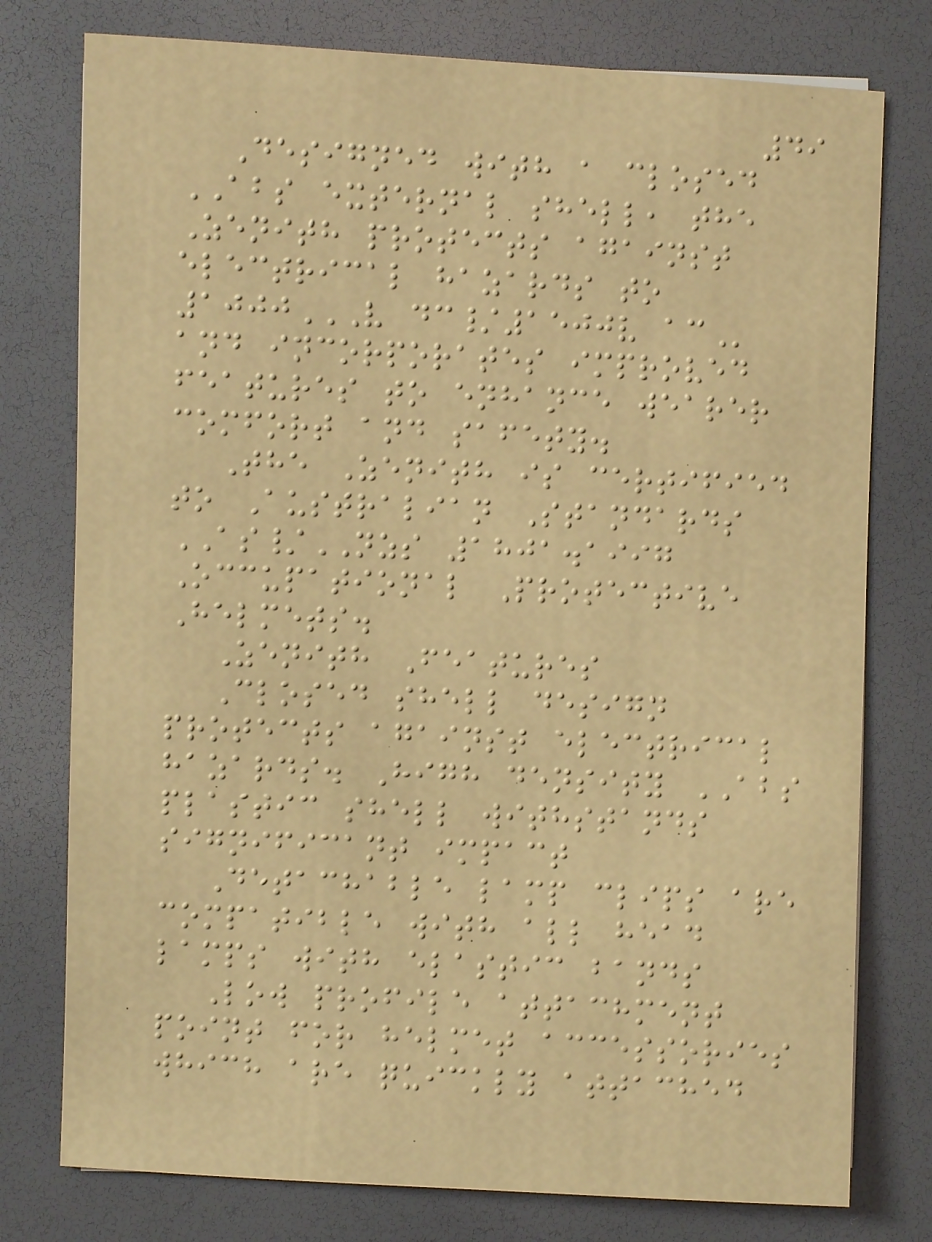49
Designed with a closed
ABS external shell, the
Zenith protects against
electrical hazards to
1000V DC/1500V AC
and incorporates improved
features to enhance wearer
comfort and safety.
The Zenith is certified
to Australian Standards
AS/NZS 1801.1997
Occupational Protective
Helmets.
Zenith Features
Closed shell design
protects against electrical
hazards. High density ABS
plastic shell withstands
significant impact
Detachable lamp clips are
compatible with all head
lamps with elastic bands
Low profile attachment
point for helmet accessories
which are quickly attached
